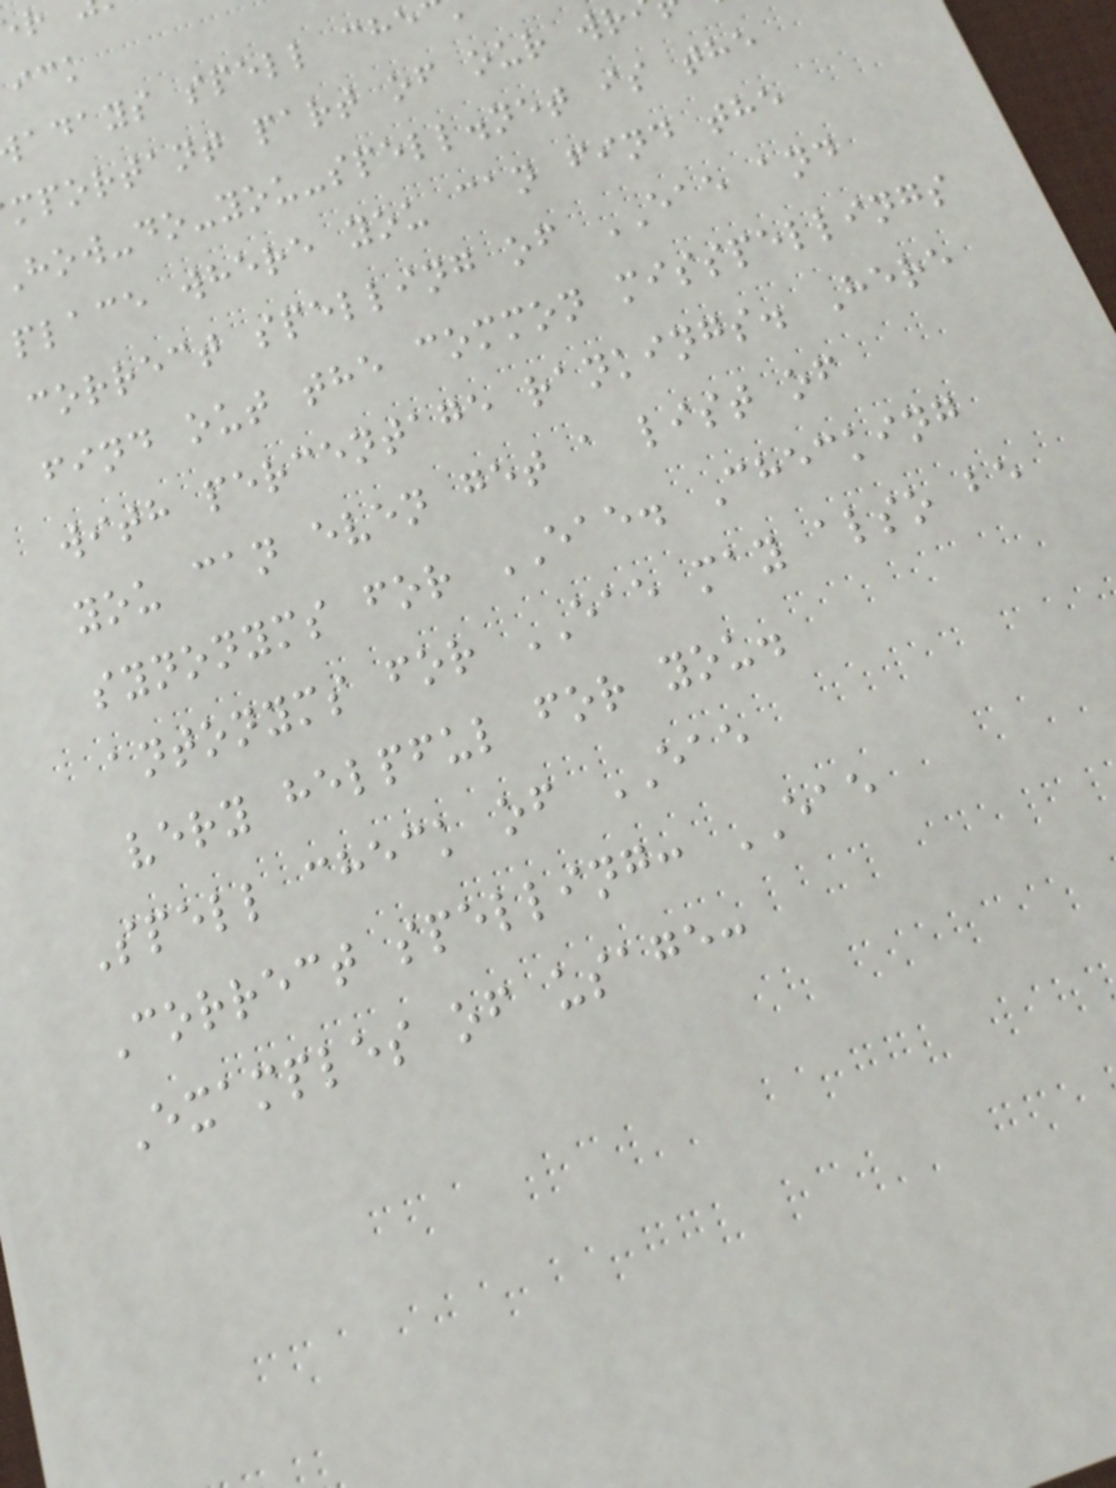adays spell che
mportant part of our wr
how-do-you-spell.net is the
place where you can find the
correct spelling of EAE and
find out the common misspellings
with percentage rankings. Here
you can even get a list of
synonyms for EAE. Checking
antonyms for EAE may also be
very helpful for you.
Spell check of EAE
Correct spelling: EAE
Examples of usage:
